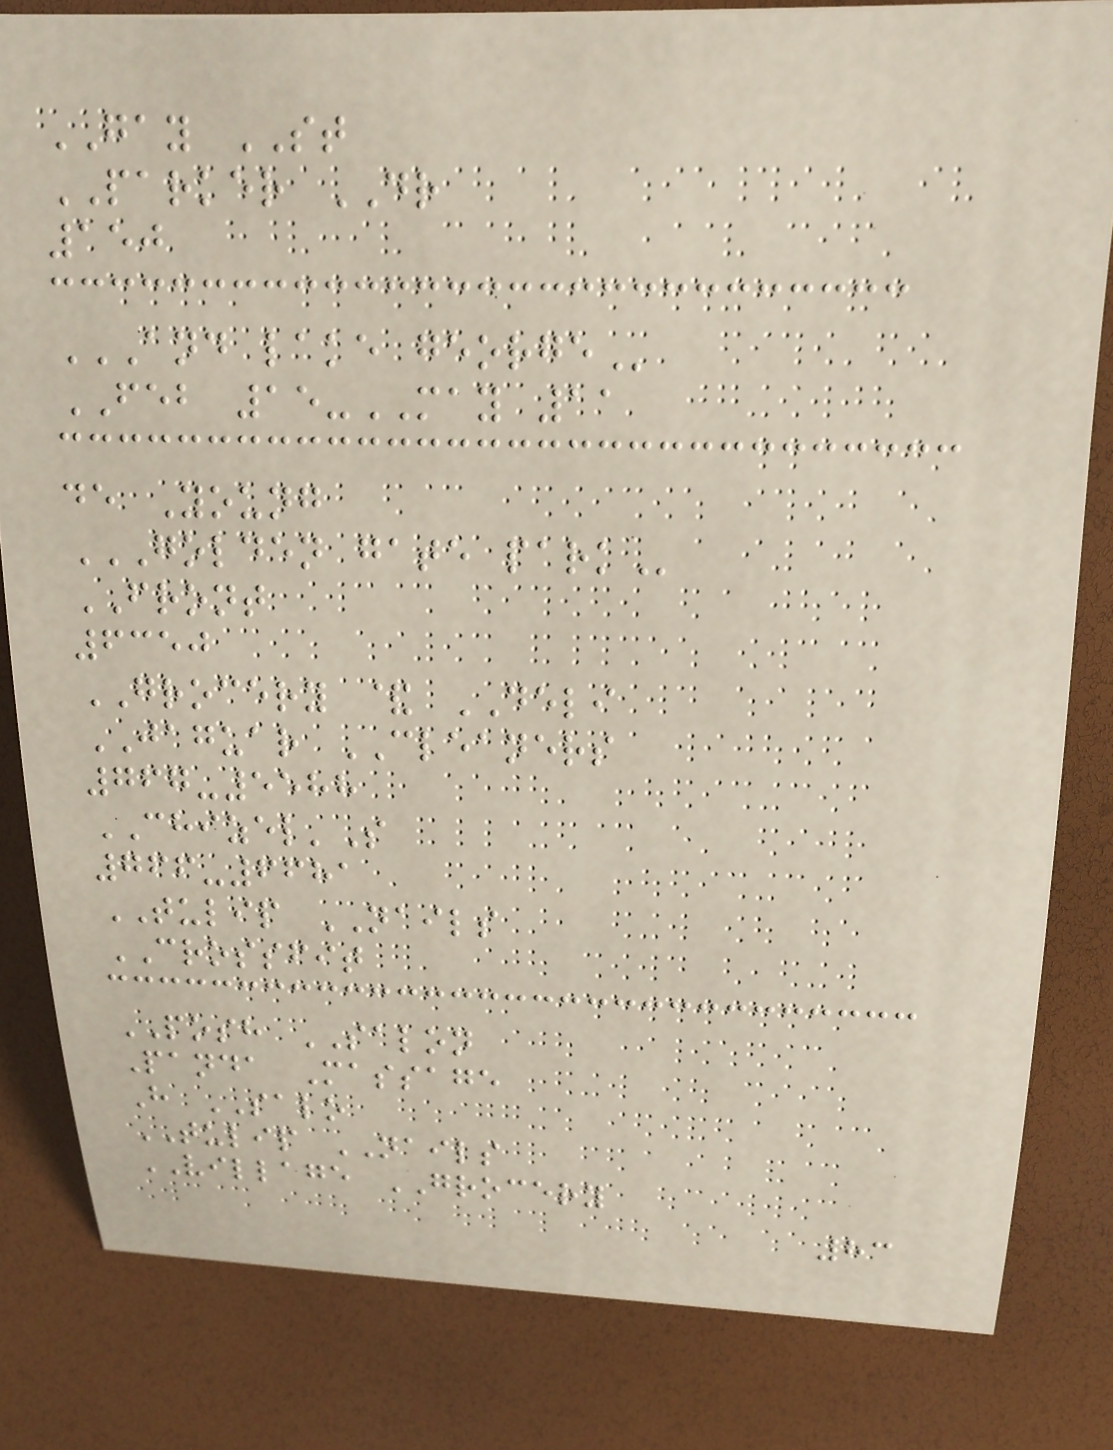GAY ST
PARKER DR
150
AND LAKE GEORGE
FEB 15-MAY 11
de Young
GOLDEN GATE PARK
FRONT
6350
GROCERY & DELI
JAGUAR CLEANERS
767-5588
CHIZEL'S
766-6681
TULIP NAILS
CROSSFIT
POSH SALON
Panda Massage
H SALO
TULIP NAILS
VILLAGE GROCERY
83
